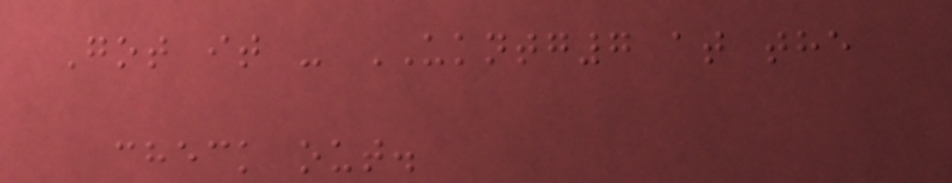Got it - UKNTG7 at the
check out.
